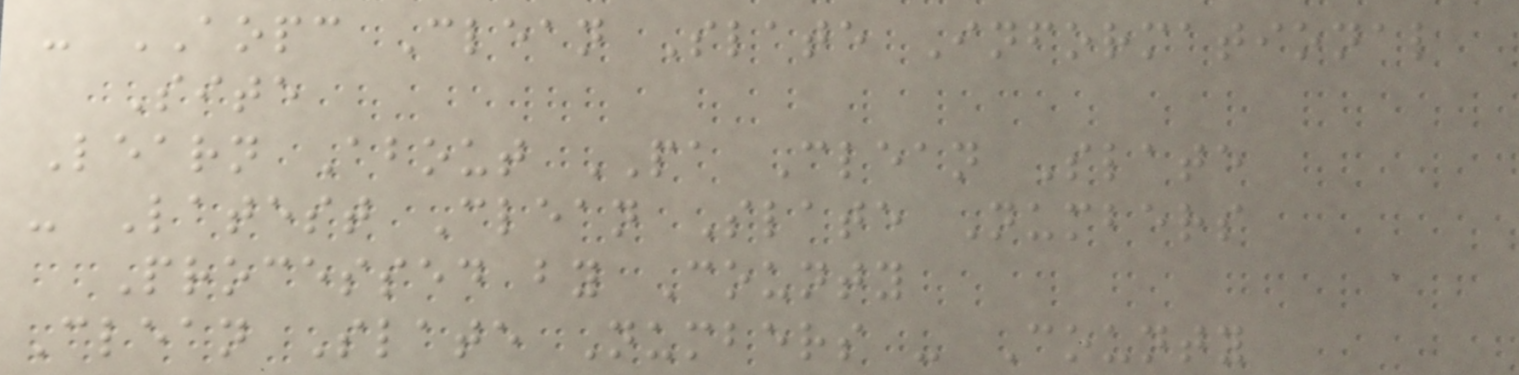- AOPC Clean Slate Informational
Site
Learn About PA Clean Slate
- Latest Clean Slate Numbers
Processed by County
Clean Slate Numbers - County
